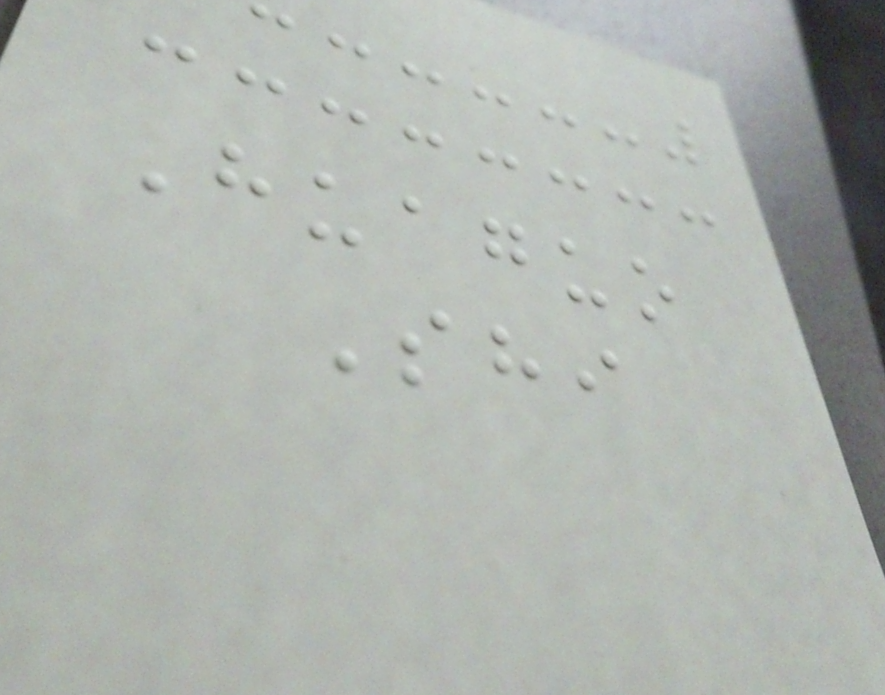Huaguo
Shi
